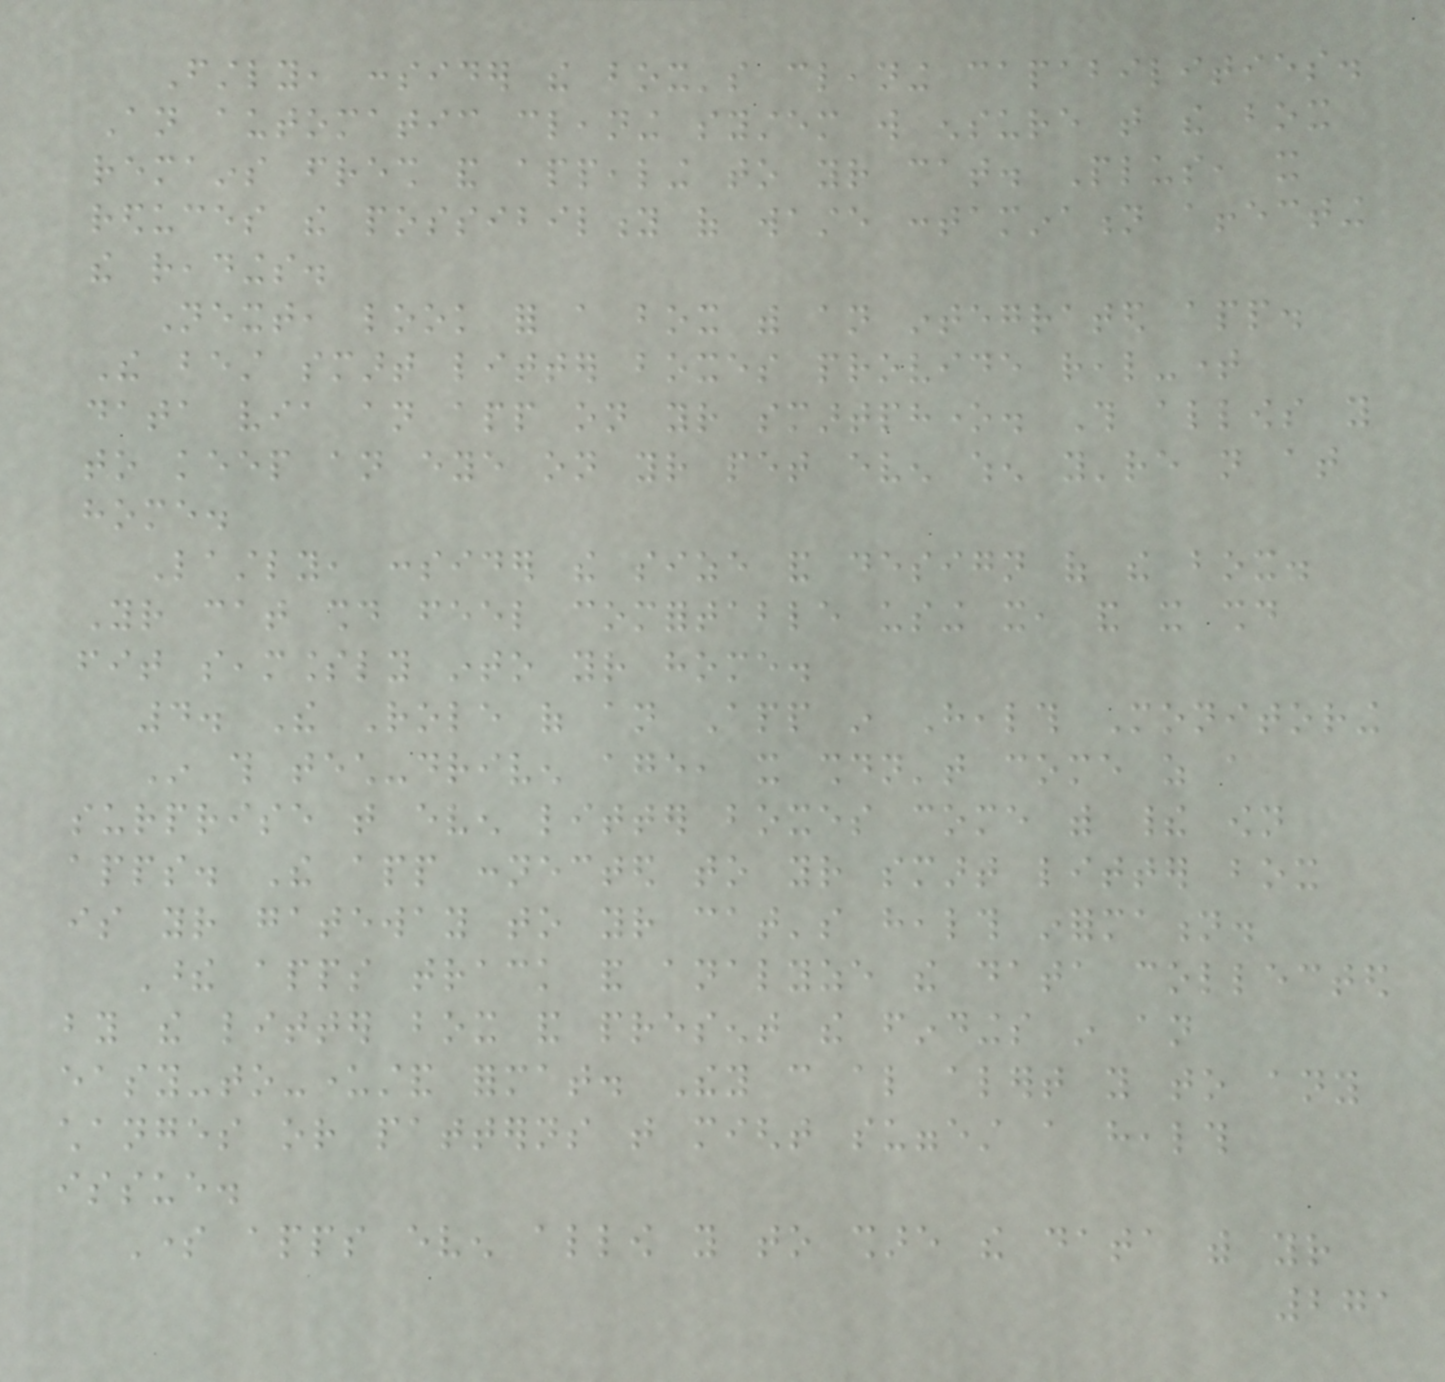Firstly, consider the box's cleaning capabilities.
An automatic cleaning system will ensure that the box
remains fresh and appealing to your cat. Plus, it
reduces the possibility of waste contamination affecting
the readings.
Next, look for a box with an integrated app.
The best smart litter boxes provide real-time
data via an app on your smartphone. This allows you
to keep an eye on your pet even when you're not at
home.
Lastly, consider the size and design of the box.
Your cat should feel comfortable using it, and it should
fit seamlessly into your home.
4. The Role of an App in Health Monitoring
In this tech-driven age, it shouldn't come as a
surprise that even litter boxes come with their own
apps. The app connected to your smart litter box
is your gateway to your cat's health information.
These apps track and analyze the data collected
by the litter box and present the findings in an
easy-to-understand format. They can also alert you to any
changes or patterns that might suggest a health
issue.
Some apps even allow you to share the data with your
271
